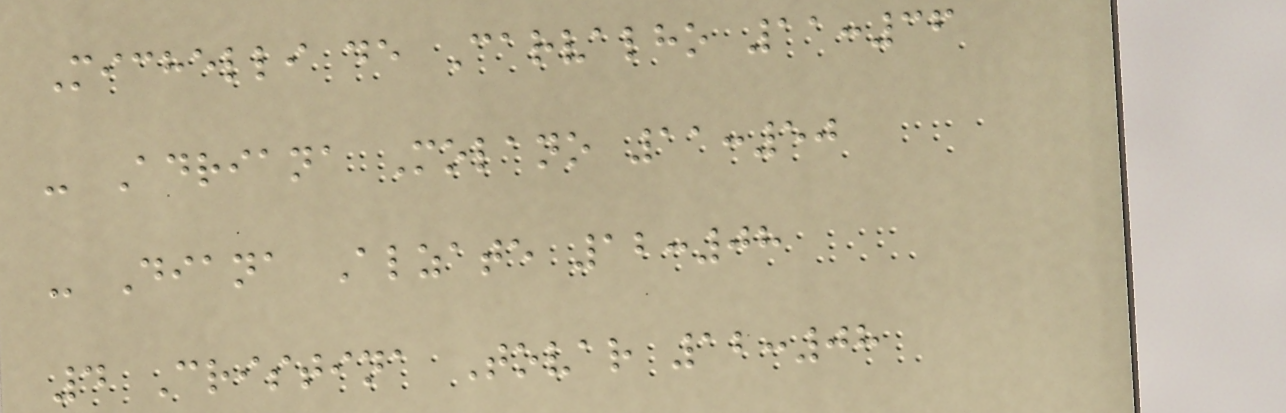Michelli de Carvalho 11:36
- Adriana Molano 11:50
- Diana Alzate 12:08
4 Cristina Tovar 12:08
